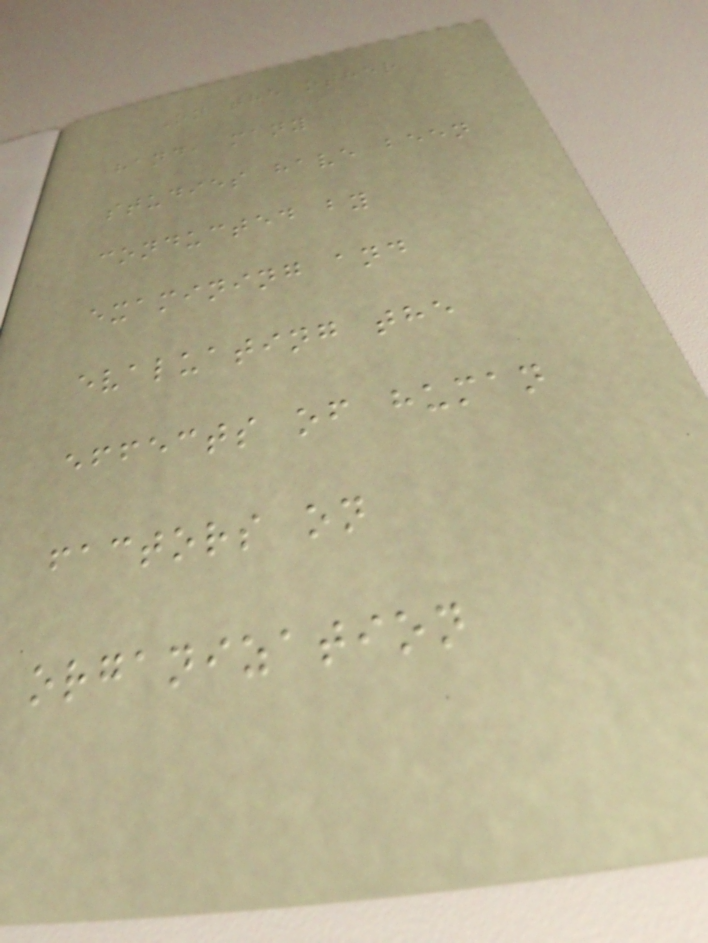On the other
hand, many
studies have been
conducted by
examining and
evaluating the
effects of human
factors on
organization
